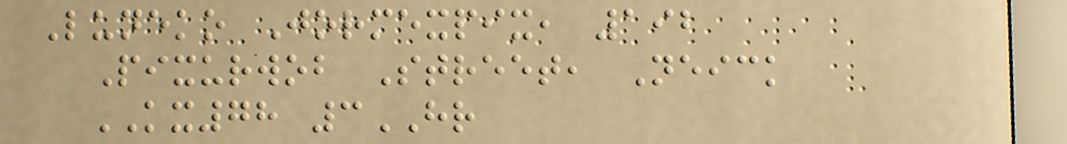Luneko Jormexpix, 192
Pixurwob Street, Neick
KX78 3HR
